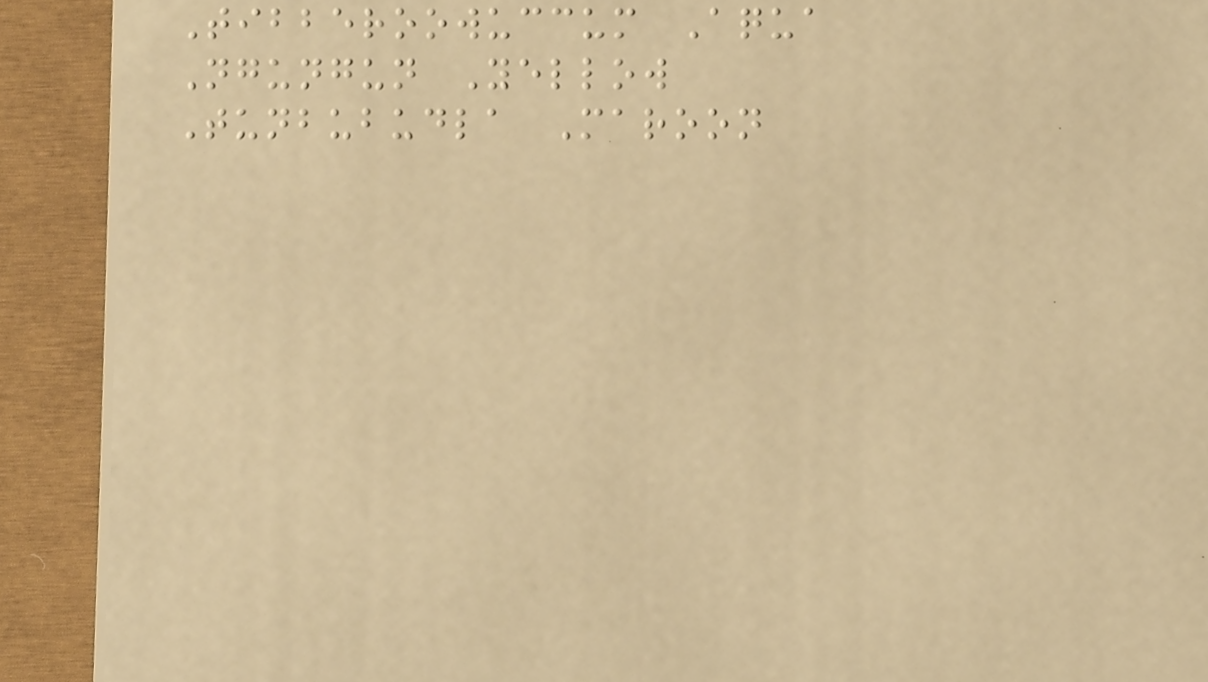Tibberoowuccum Aqua
Ngungun Yellow
Tunbubudla Maroon
